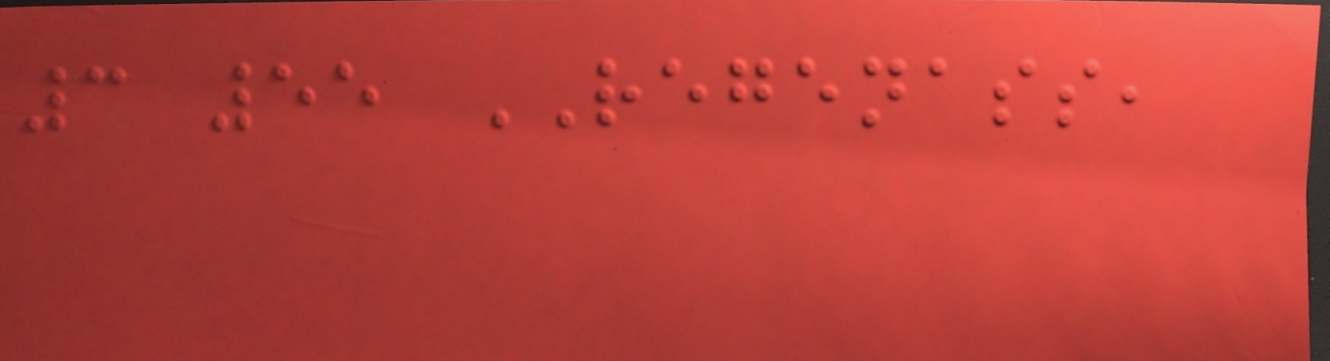3 55 REGENASS,
